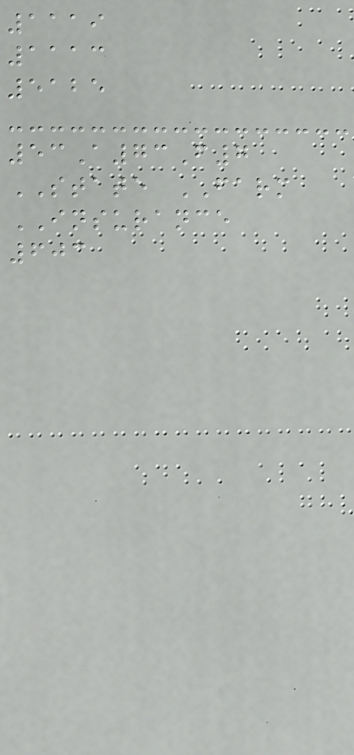1119
1113
5125
53A73F7
STATE FARM
INSURANCE
603
